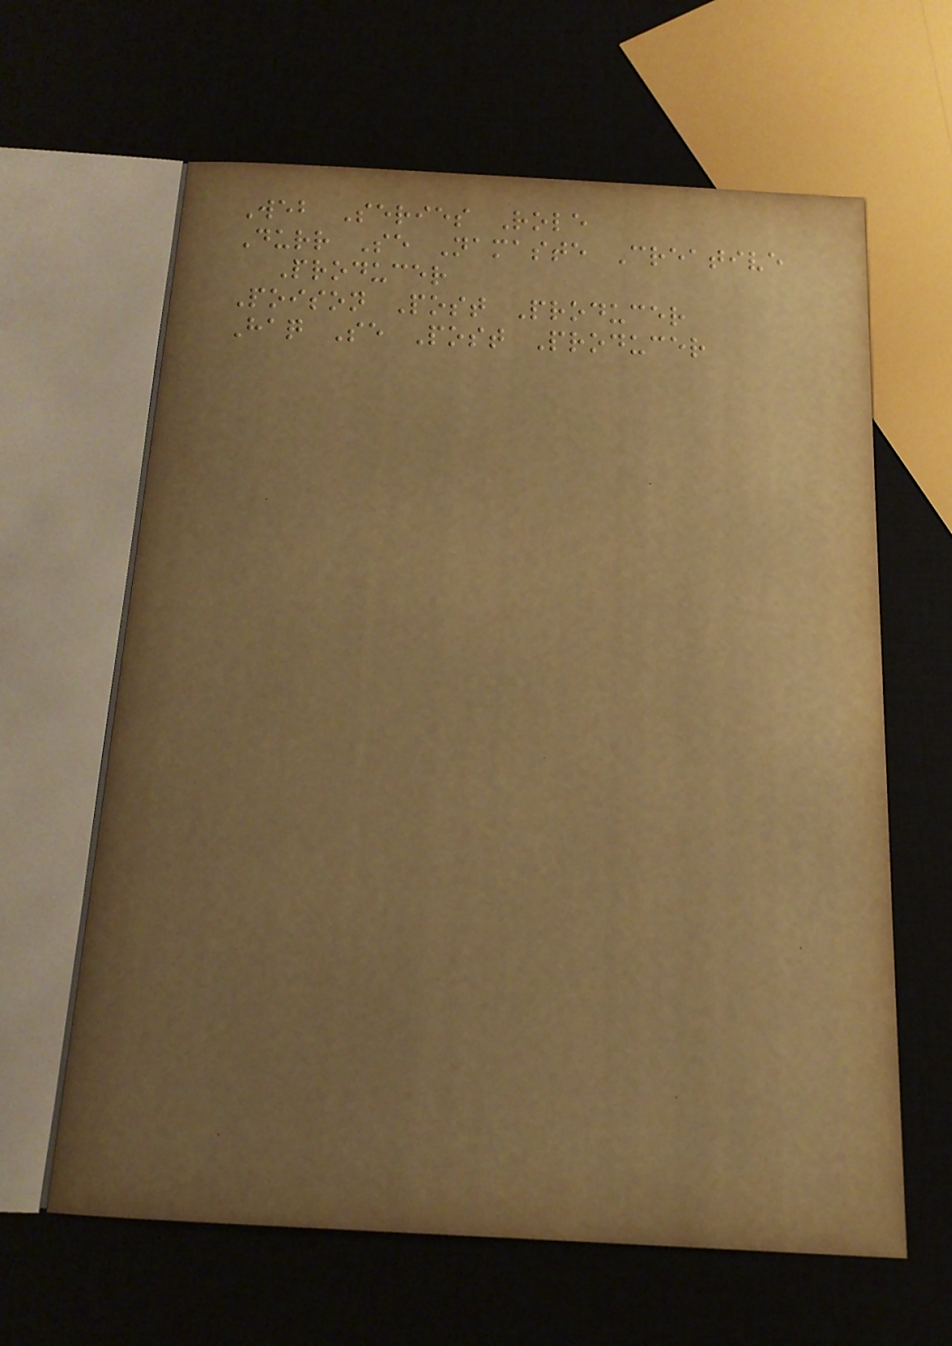Web Series Role
Durr Se Namaste Creative
Producer
Poison Post Producer
Haq Se Post Producer
